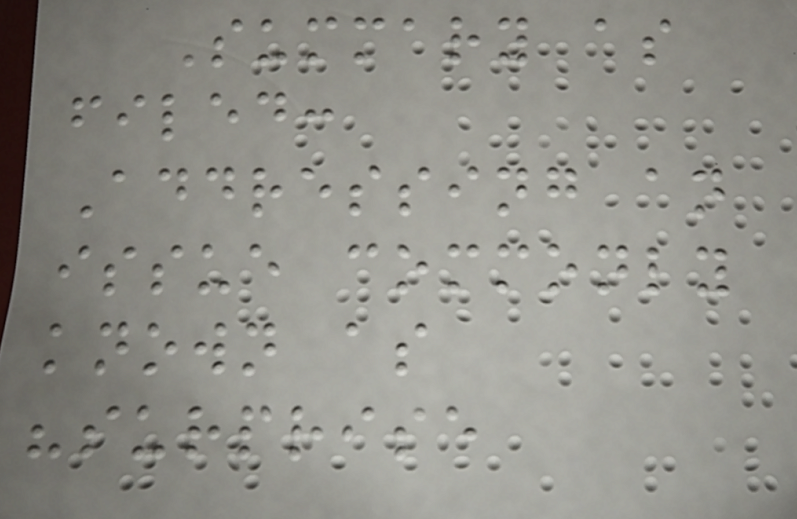Summary as
filed:
Addressing an
issue commonly
known as
"surprise
